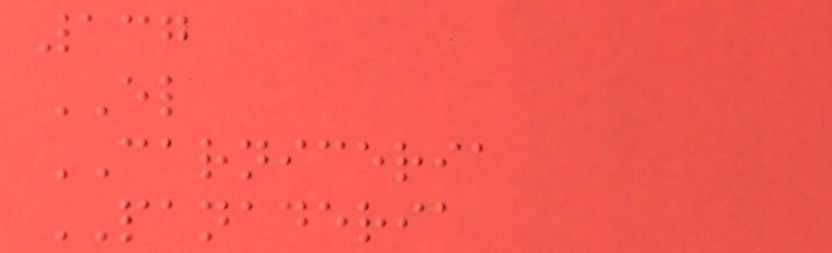137
EL
CARNICERIA
PANADERIA
